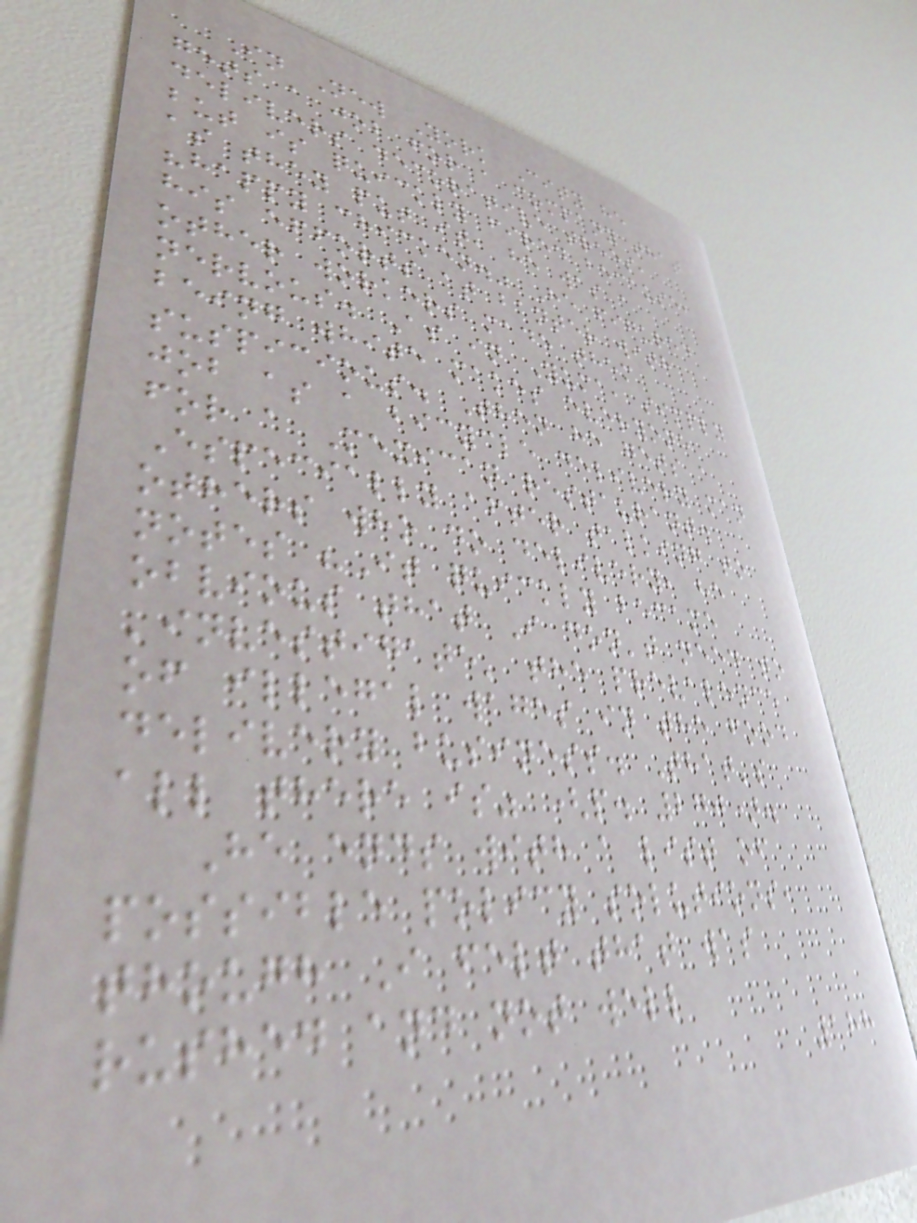In New York City he
gets a job for a company that
delivers decorative trees,
but is quickly fired because,
as they put it, he was a
"happy chicken." He figured
his efforts at banter with
other workers made them
nervous. As in Yuma, simply
being white makes everyone
suspicious. Then he gets a
job as a bicycle delivery man
for a Mexican restaurant.
Especially after talking to
others who do delivery, he
notes "It quickly became
obvious that I don't need to
'investigate' the prevalence
of illegal wages in the food
delivery business. That's
all there is" (p. 270).
He ends with a list of
possible policy solutions,
though I felt that was
rushed and not well
188
